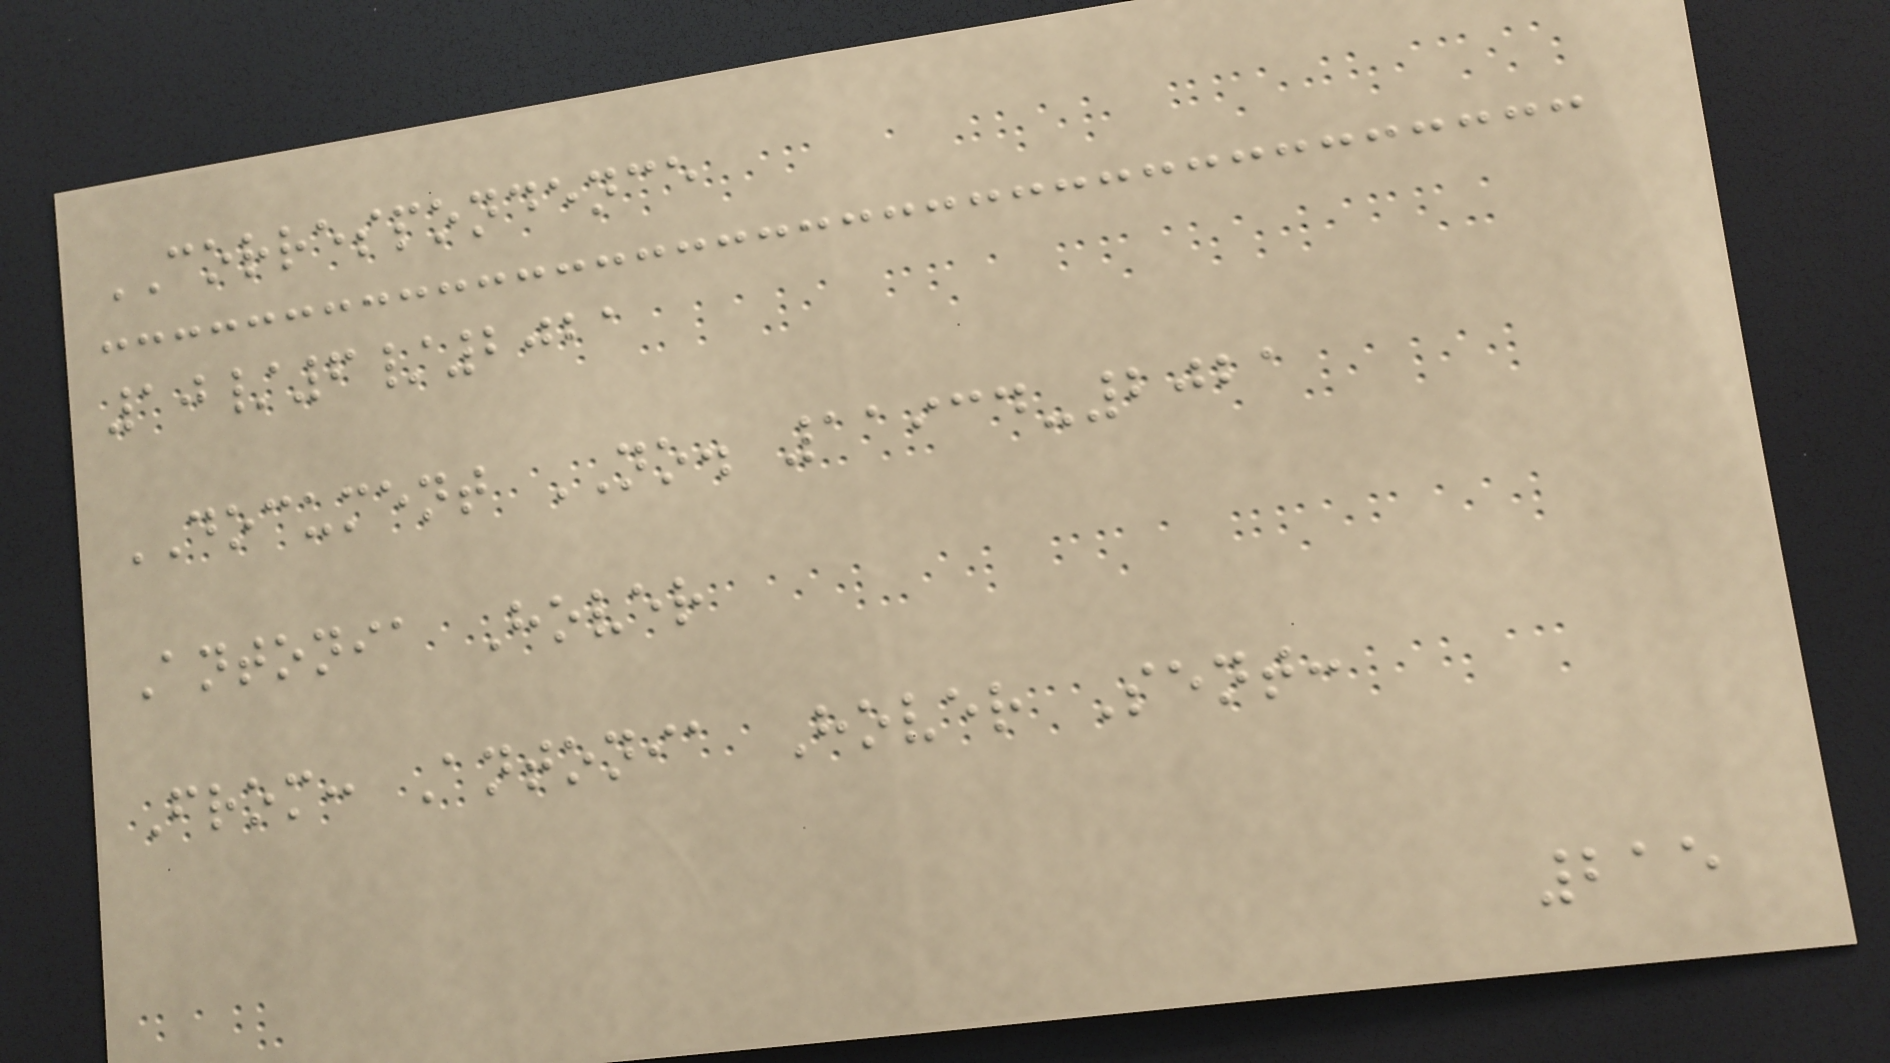CORRESPONDENCE
10/6/2021
DOCUMENT NO. 11934-2021
Antonia Hover
From: Antonia Hover Sent:
215
